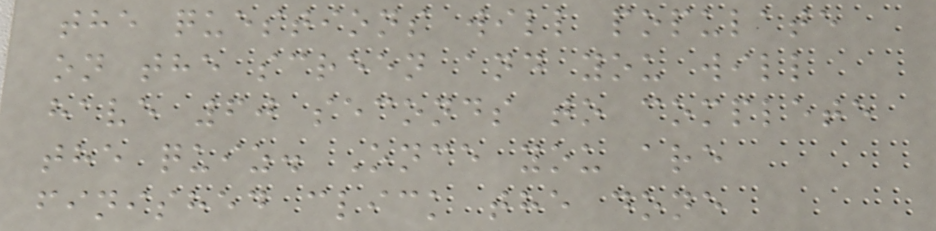the questions will populate
on the screen and you will
have 60 seconds to complete
the quiz. Once you are
finished click the done
